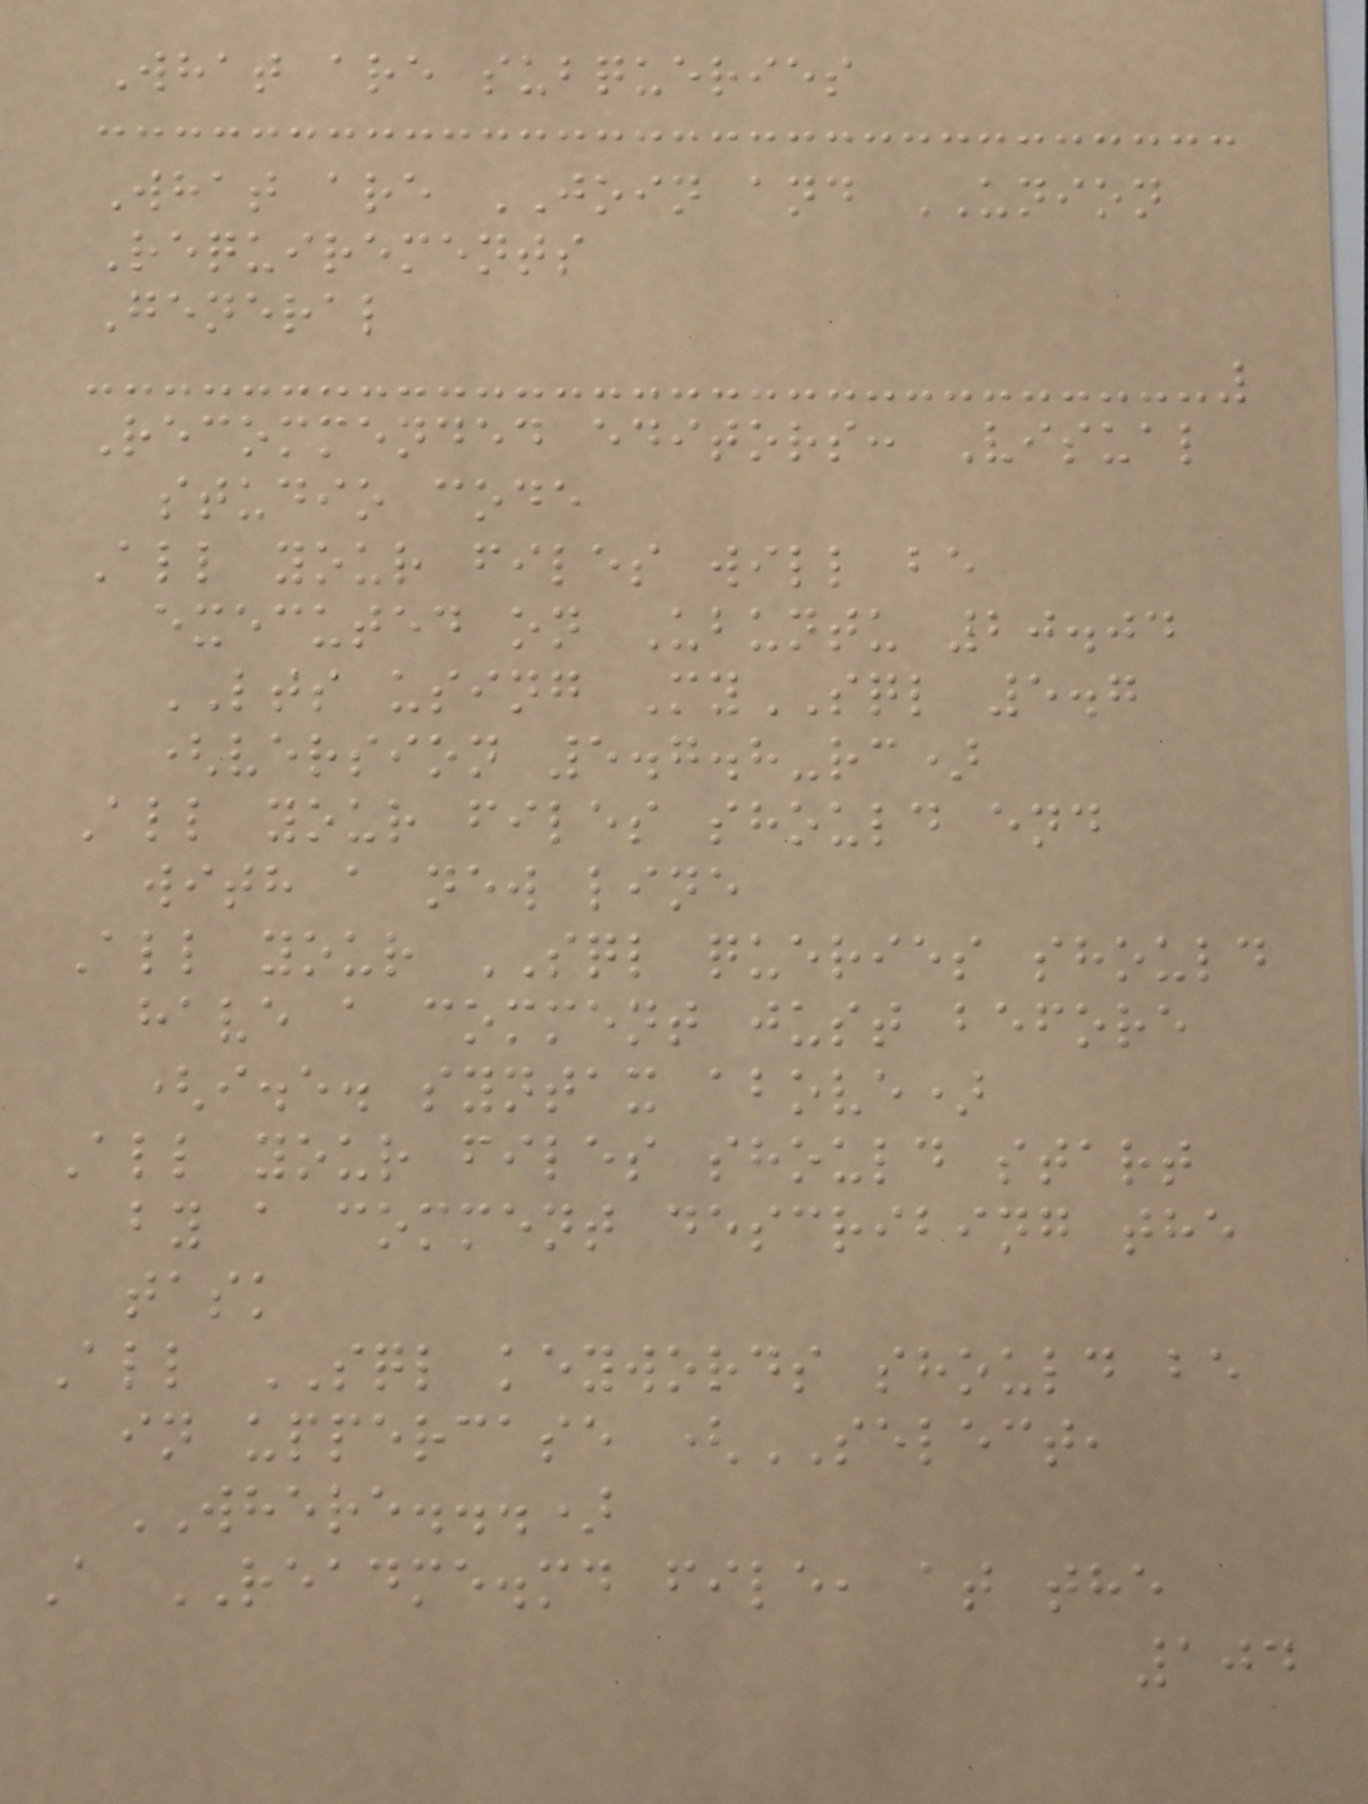What are subqueries
What are JOIN and UNION
Requirements
General
Recommended editors: Visual
studio code
All your files will be
executed on Ubuntu 20.04
LTS using MySQL 5.7
(version 5.7.8-rc)
All your files should end
with a new line
All your SQL queries should
have a comment just before
(i.e. syntax above)
All your files should start
by a comment describing the
task
All SQL keywords should be
in uppercase (SELECT,
WHERE...)
A README.md file, at the
104
